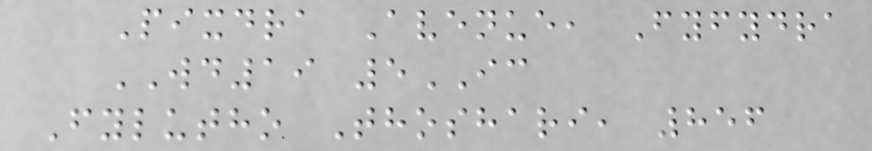Pixdra Avenue, Fyfydra
WD19 5IC
Fylutho Thoshari, 856
